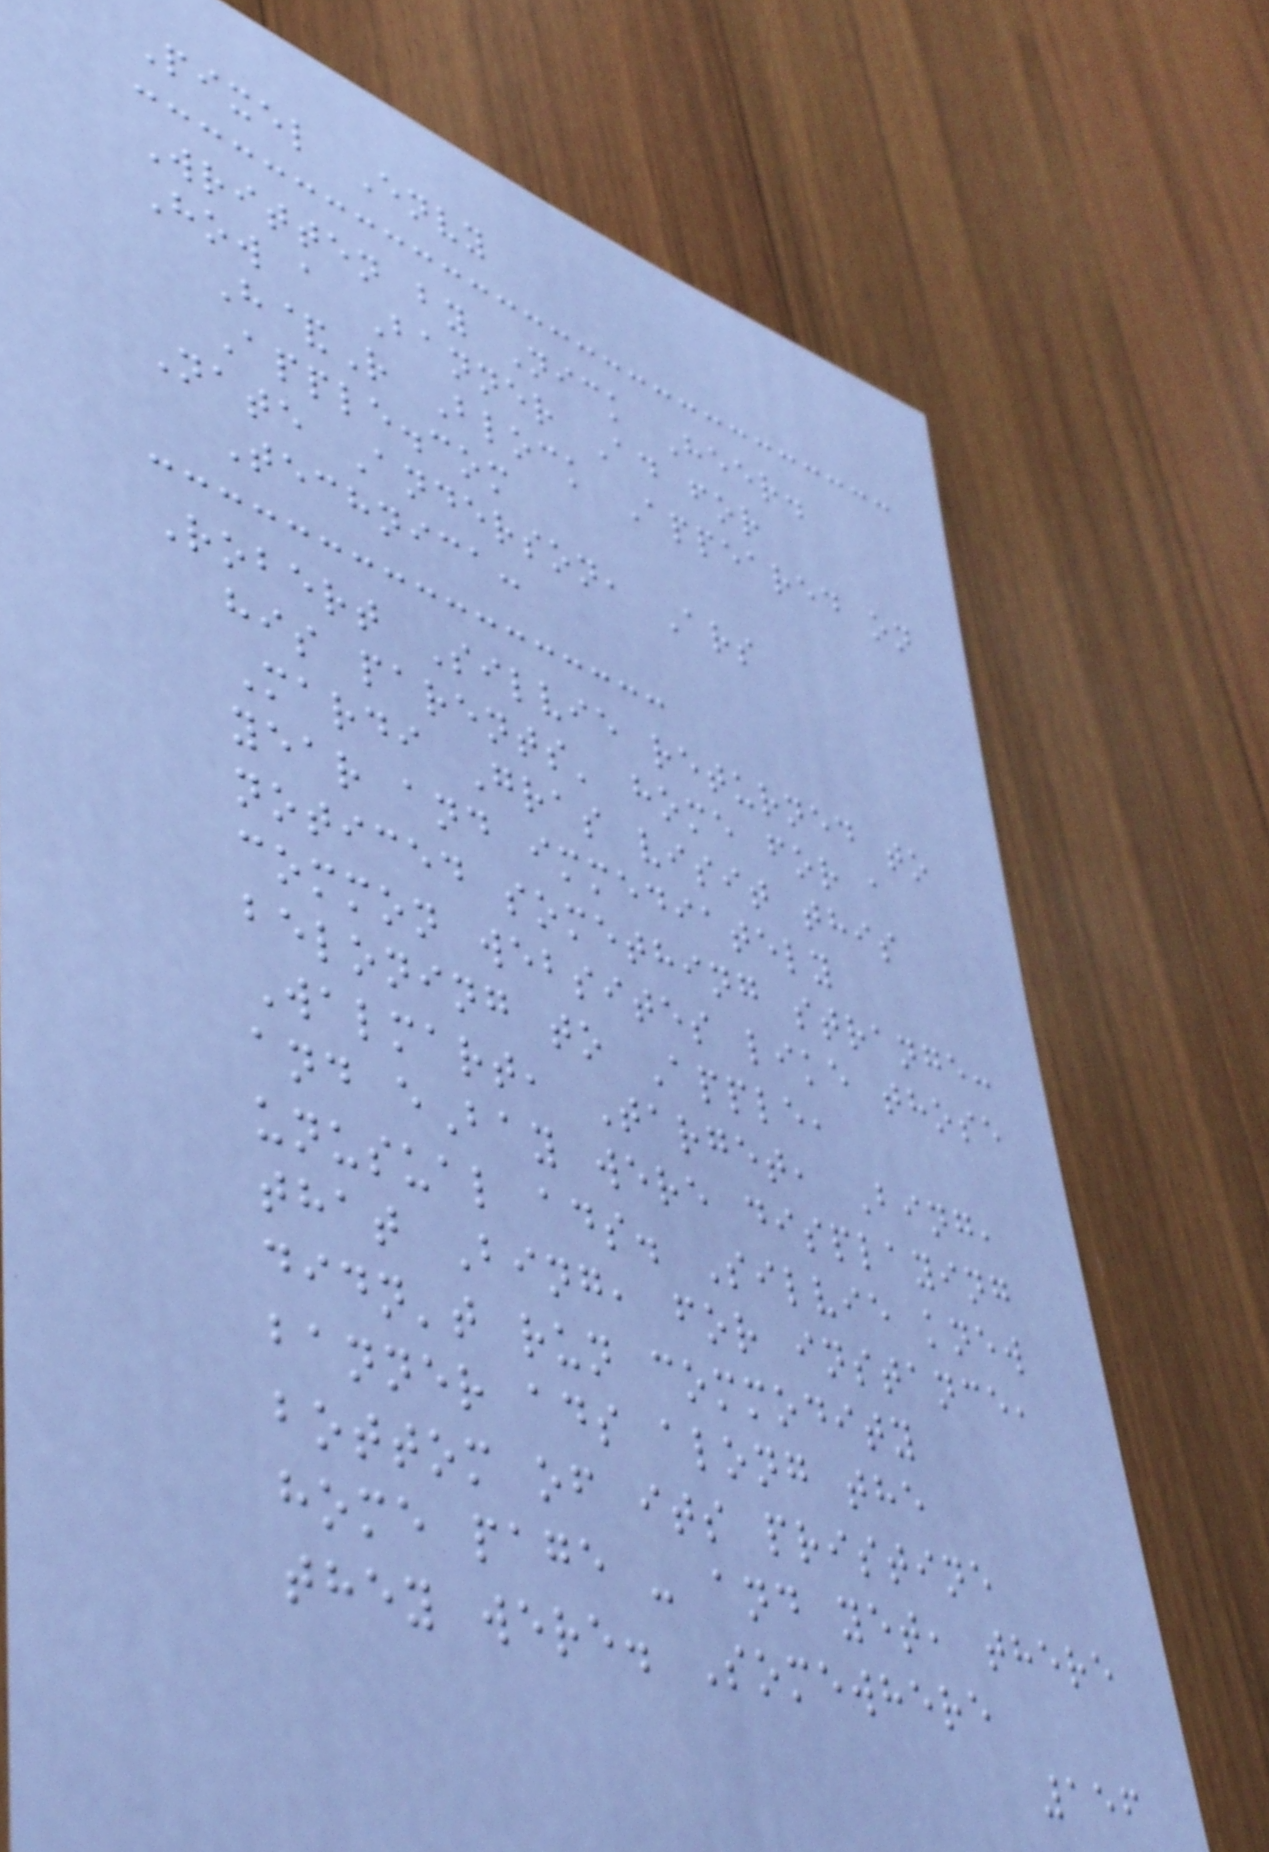Pixel Envy
Written by Nick Heer.
How a Banner Ad for
H&R Block Appeared on
Apple.com
Nate Anderson, Ars
Technica:
Robert Silvie returned to
his parents' home for a
Mardi Gras visit this
year and immediately
noticed something strange:
common websites like those
beloning to Apple,
Walmart, Target, Bing,
and eBay were displaying
unusual ads. Silvie knew
that Bing, for instance,
didn't run commodity
banner ads along the
bottom of its pristine
home page - and yet, there
they were. Somewhere
156
